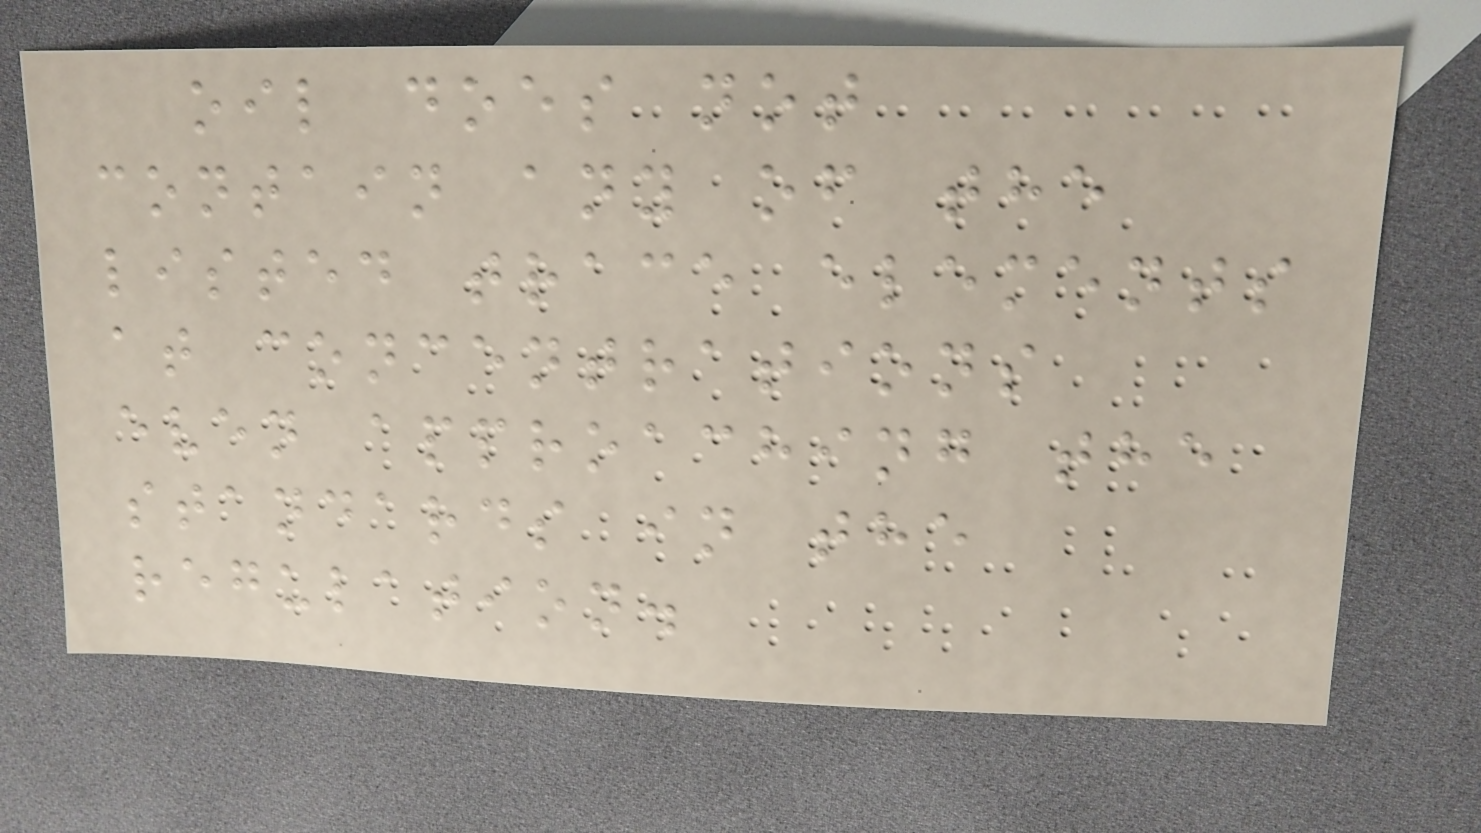oil does not
contain any of the
listed trace elements
at concentrations
even approaching the
standards in the
regulation.
